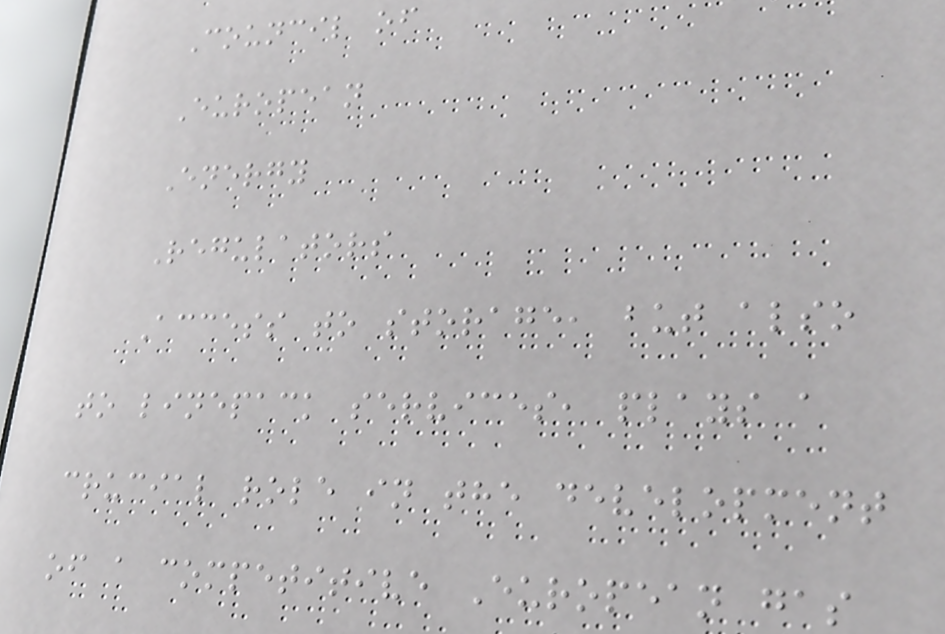Council of
European
Energy
Regulators
Access to storage, but also
to linepack services, plays a
crucial role in the development
of a competitive European gas
